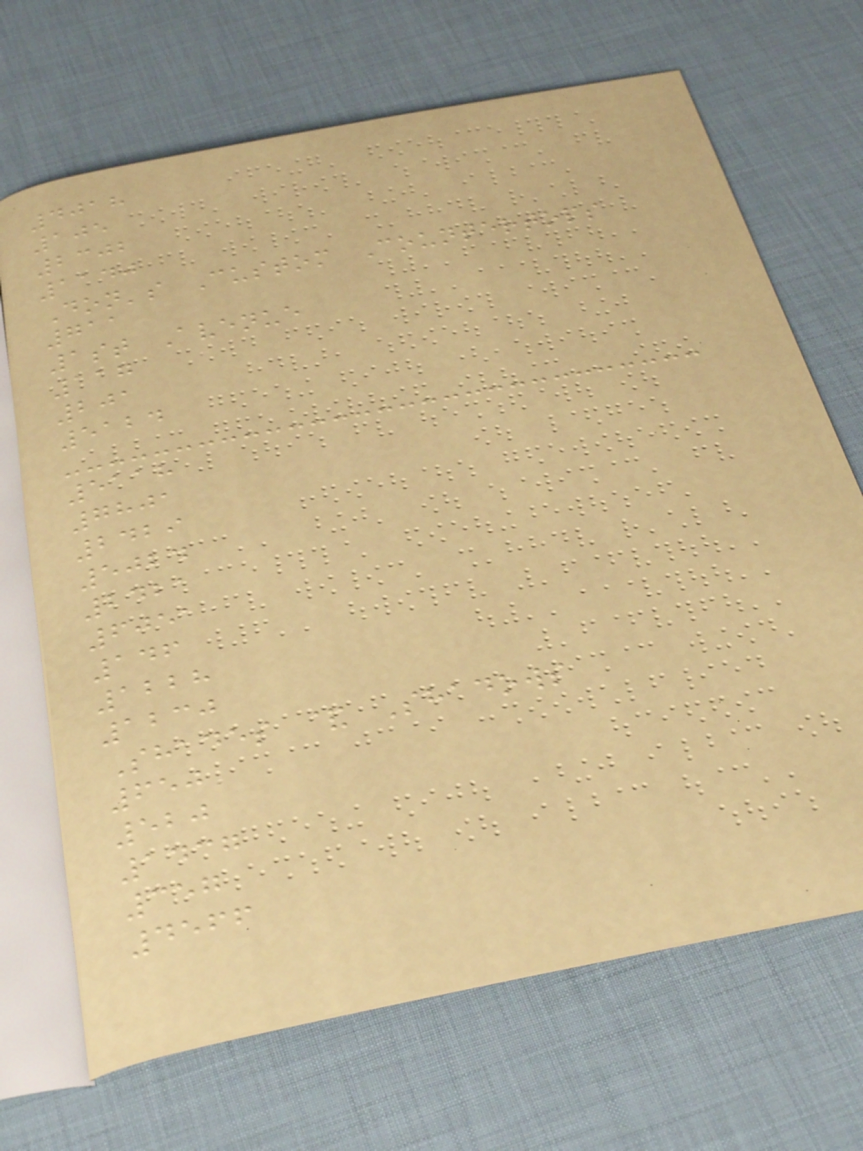4018
105
2302
1140
Don's Custom Countertops
711
1st Avenue
117
201
5124
5118
7801
2429
5024
2421
6051
146
1228
1230
Shades & Shadows
650
520
1437
357
4566
